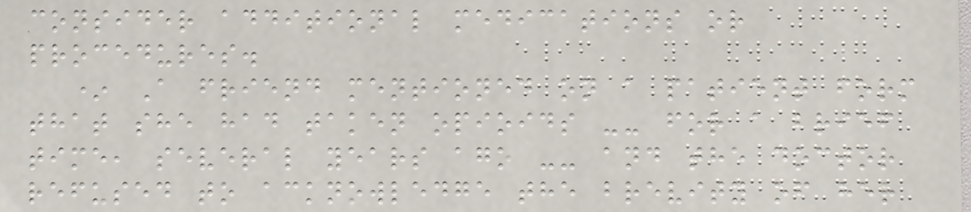consider additional medications or
procedures.
* A friend mentioned on a patient form
that she had taken opioids -- for a brief
time, several years ago -- and the doctor
refused to acknowledge the brevity of her
